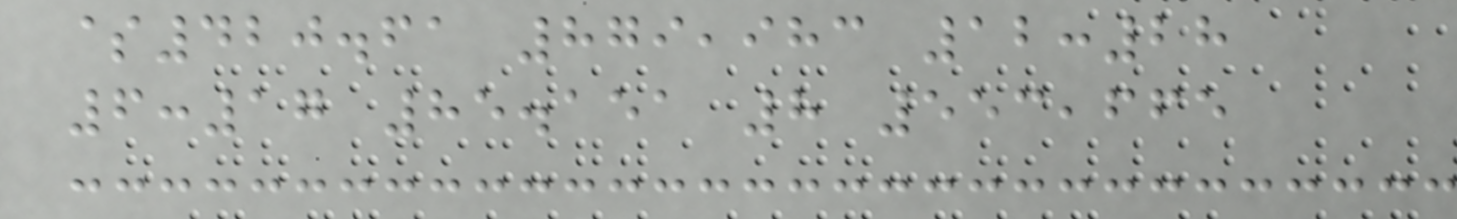$420.61 879,983 12:28
6:17 85.151 8 553,665
